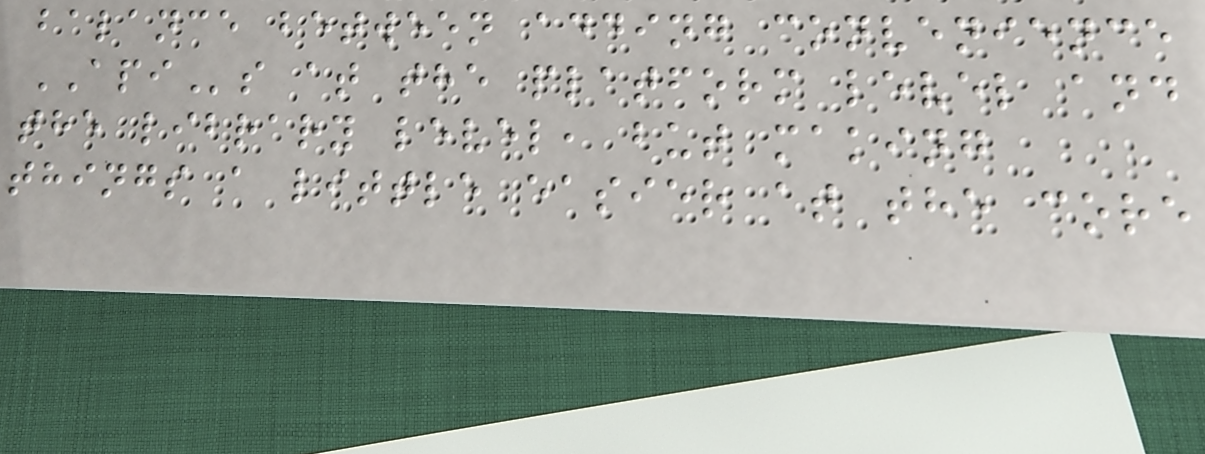balance between adding convenience
APIs at the platform level and
the library level, but making
things a little easier at the core
